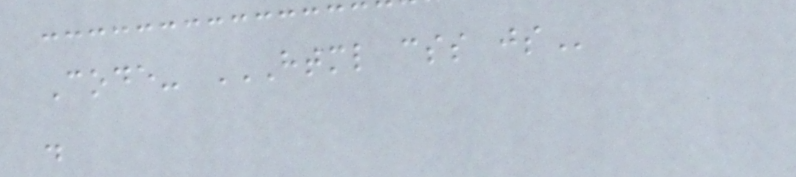Code- HTML CSS JS
.
